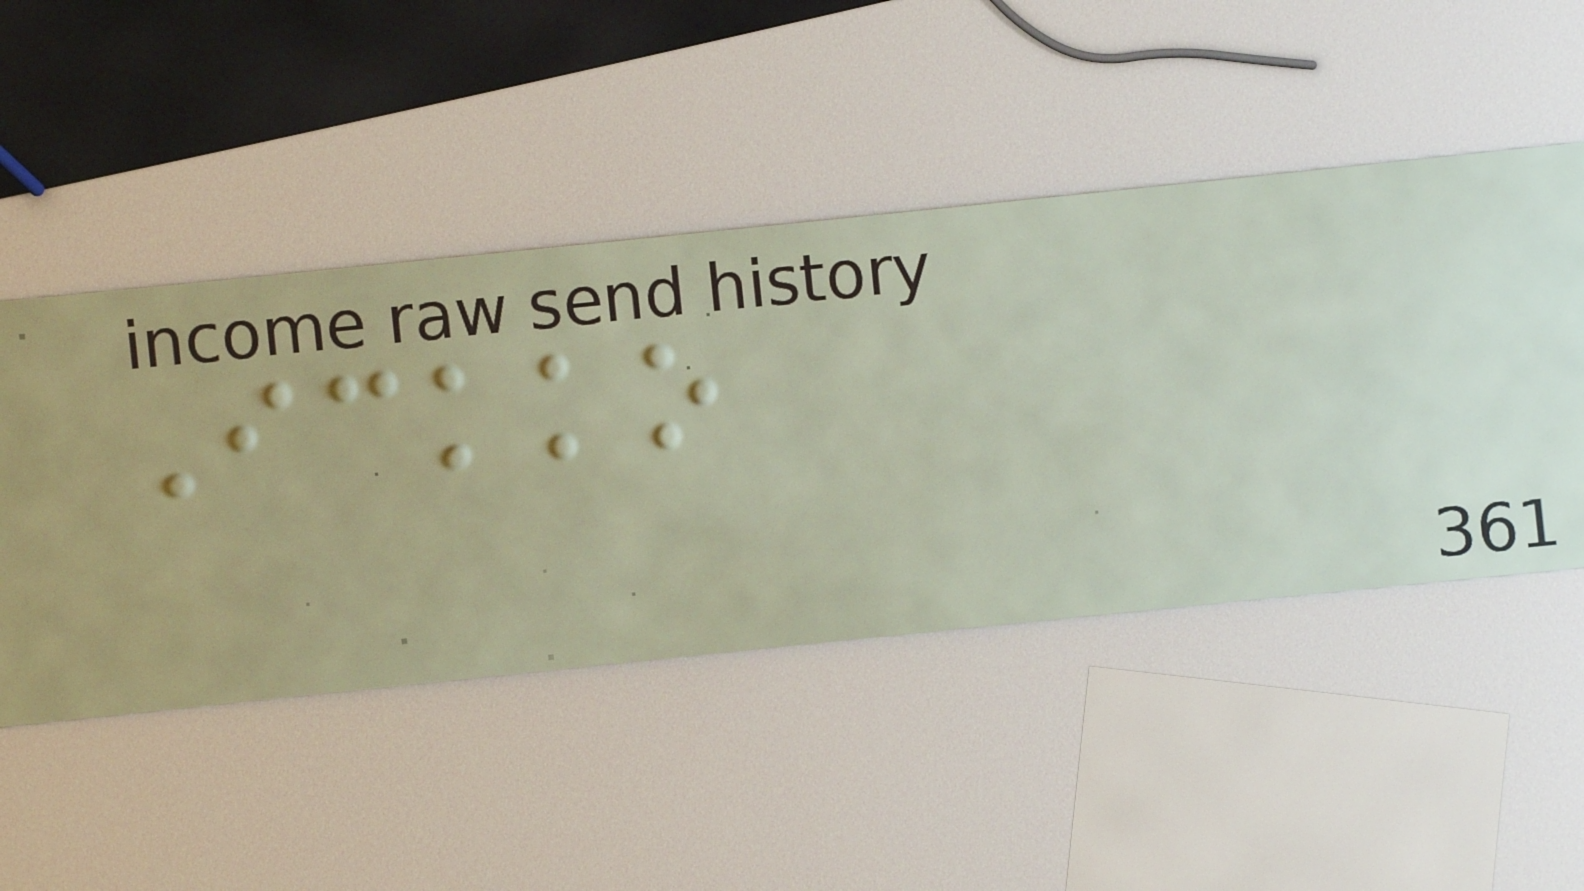Ickko
